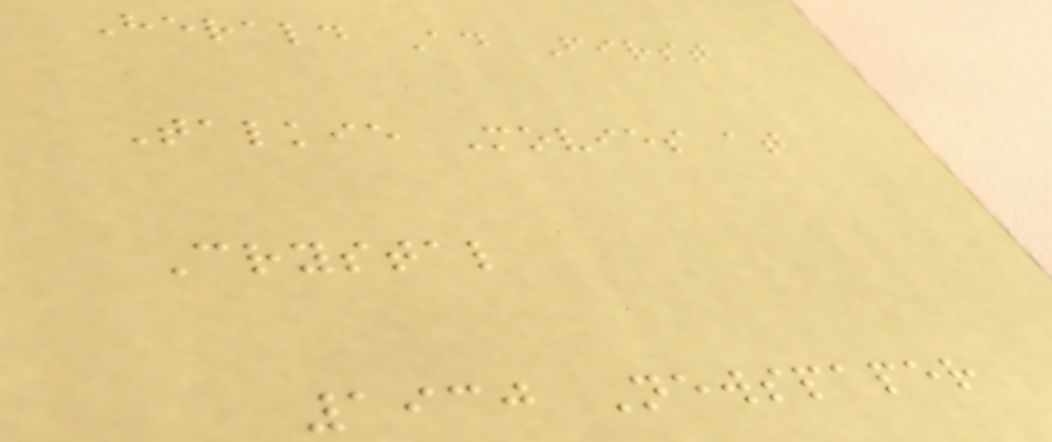Herald Ad First
Talkie Movies at
Crystal
1930 Newspaper
